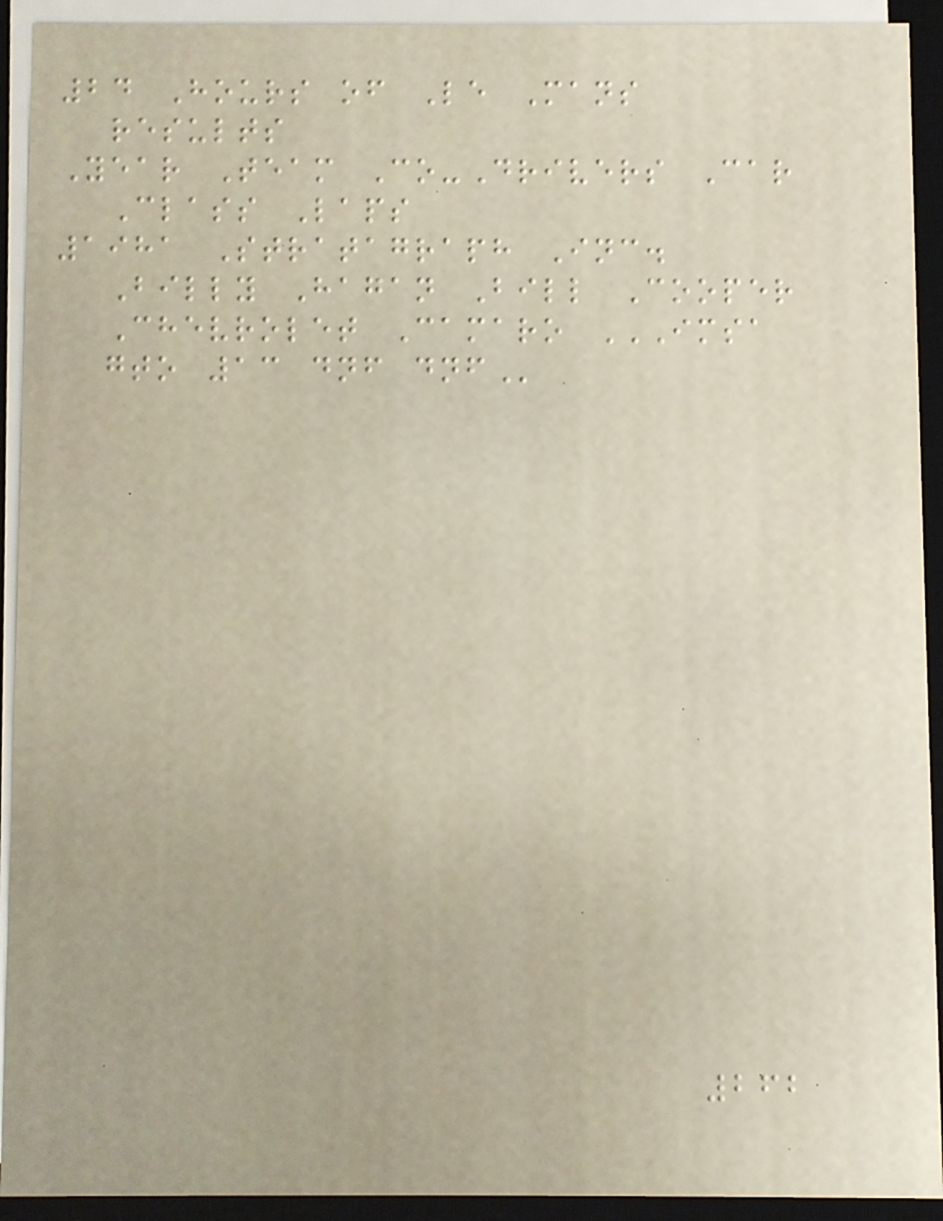24 Hours of Le Mans
results
Year Team Co-Drivers Car
Class Laps
1981 Stratagraph Inc.
Billy Hagan Bill Cooper
Chevrolet Camaro IMSA
GTO 13 DNF DNF
262
